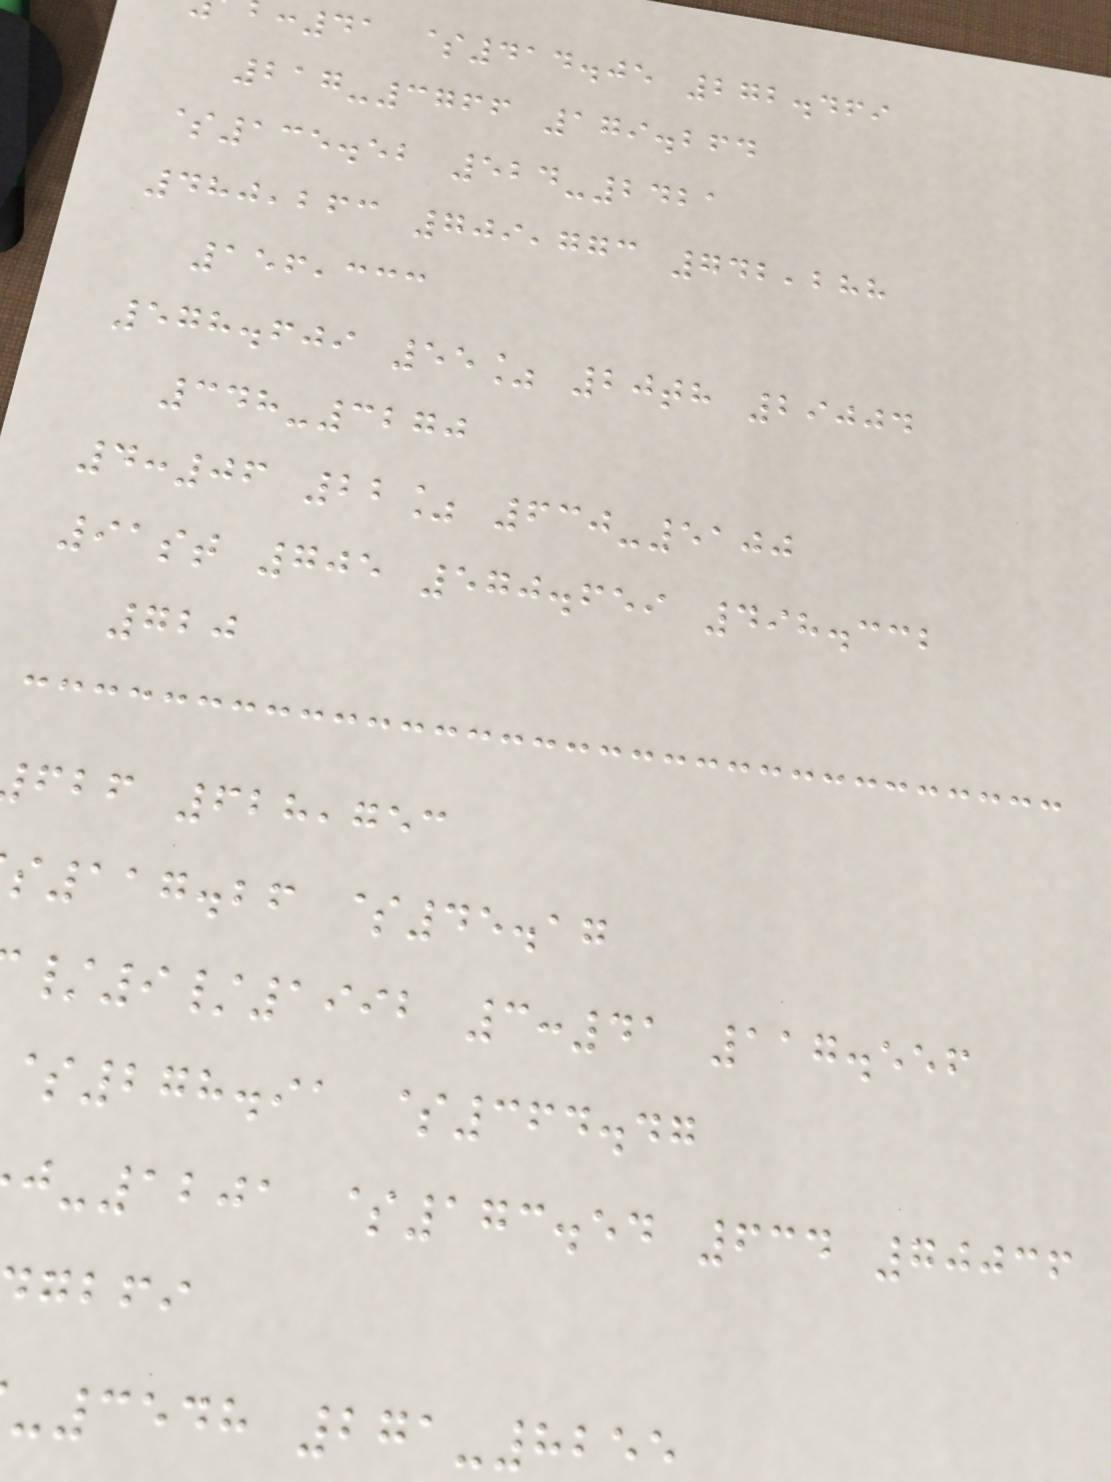:41 $414.05 272.469
217-3766 179.264
$135.52 524-2421
480,263 709,773 742,288
156,333
578.609 55% 20th 29004
348-3270
4:06 22% 630-5100
91st 705 570.659 498.332
720
fbf 628,753
117.26 $45.17
/9/1992 3:41 117.556
$278.91 $364.47
-1201 $173.54 634 70036
gbfi
-3548 271-8255
